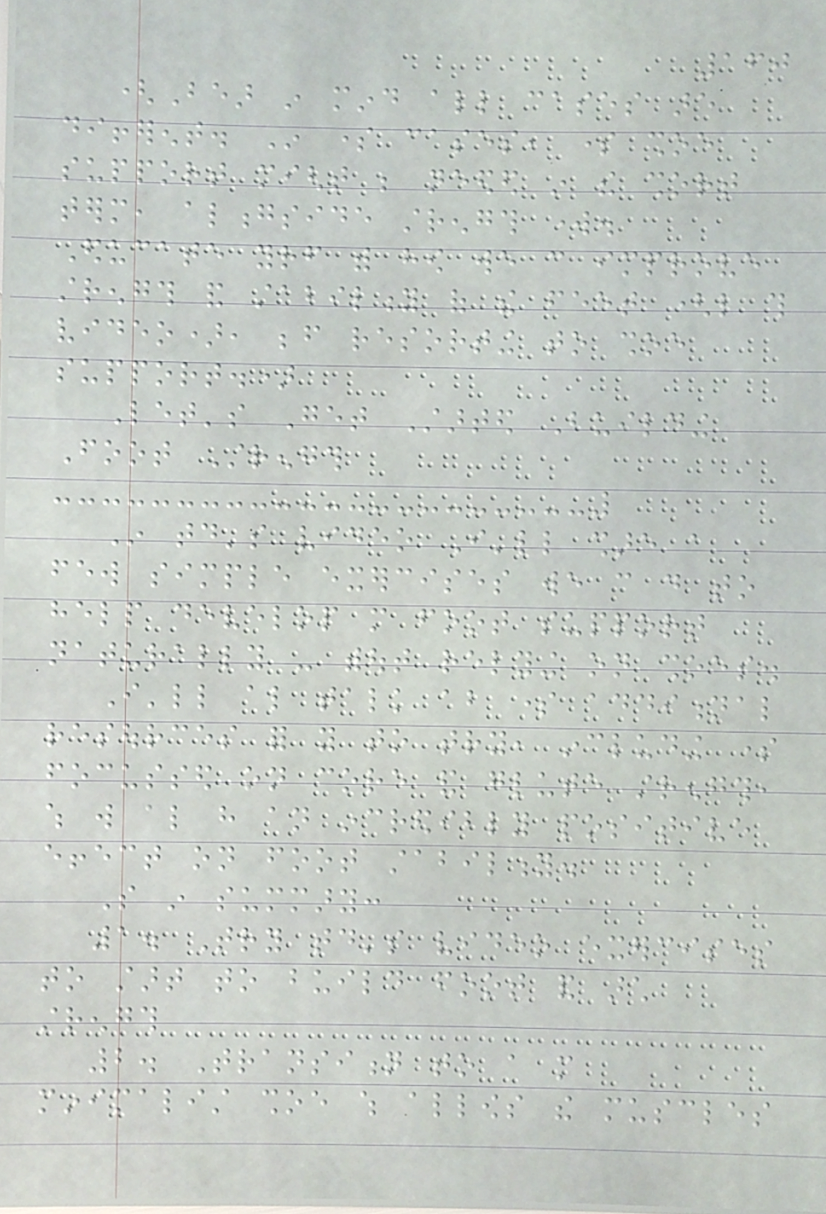160
(Bear in mind all cases are
different. In some cases, some shoe
support might be needed in the short
term, alongside strength work.
Educate yourself with how we can improve
strength and stability of the feet (like this
video), before resorting to shoe
support.)
Let's Get Started Building
Foot Strength
In today's video I'll share a
few simple exercises we can do to
help develop more foot support
naturally - without relying on shoes.
I'll also talk about some additional
resources for you to try, including some
focussed on core and glute strength,
which will also have an incredibly positive
effect on foot stability.
So in summary:
1. Try today's video exercises
to start to build foot and arch
strength
2. Transition to a more
minimalist shoe which allows the muscles
